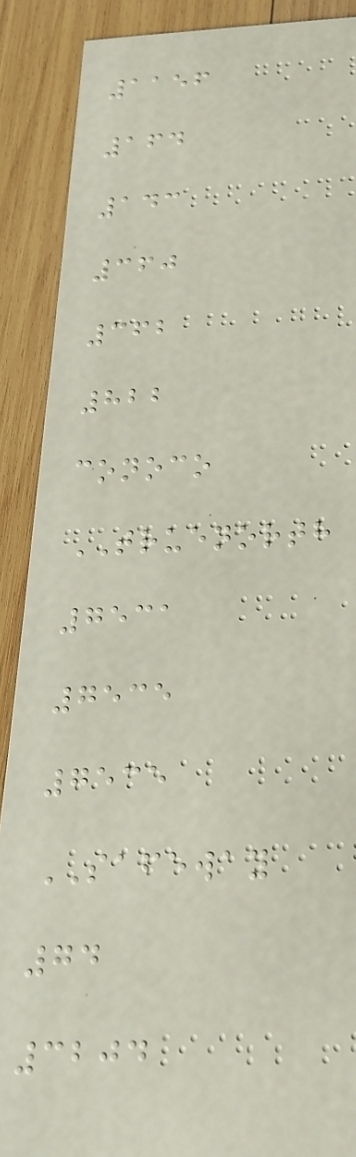1156
164
143
360
362
822
conoco
TRUENORTH
7531
7535
7535
SAFEWAY
74
3204
